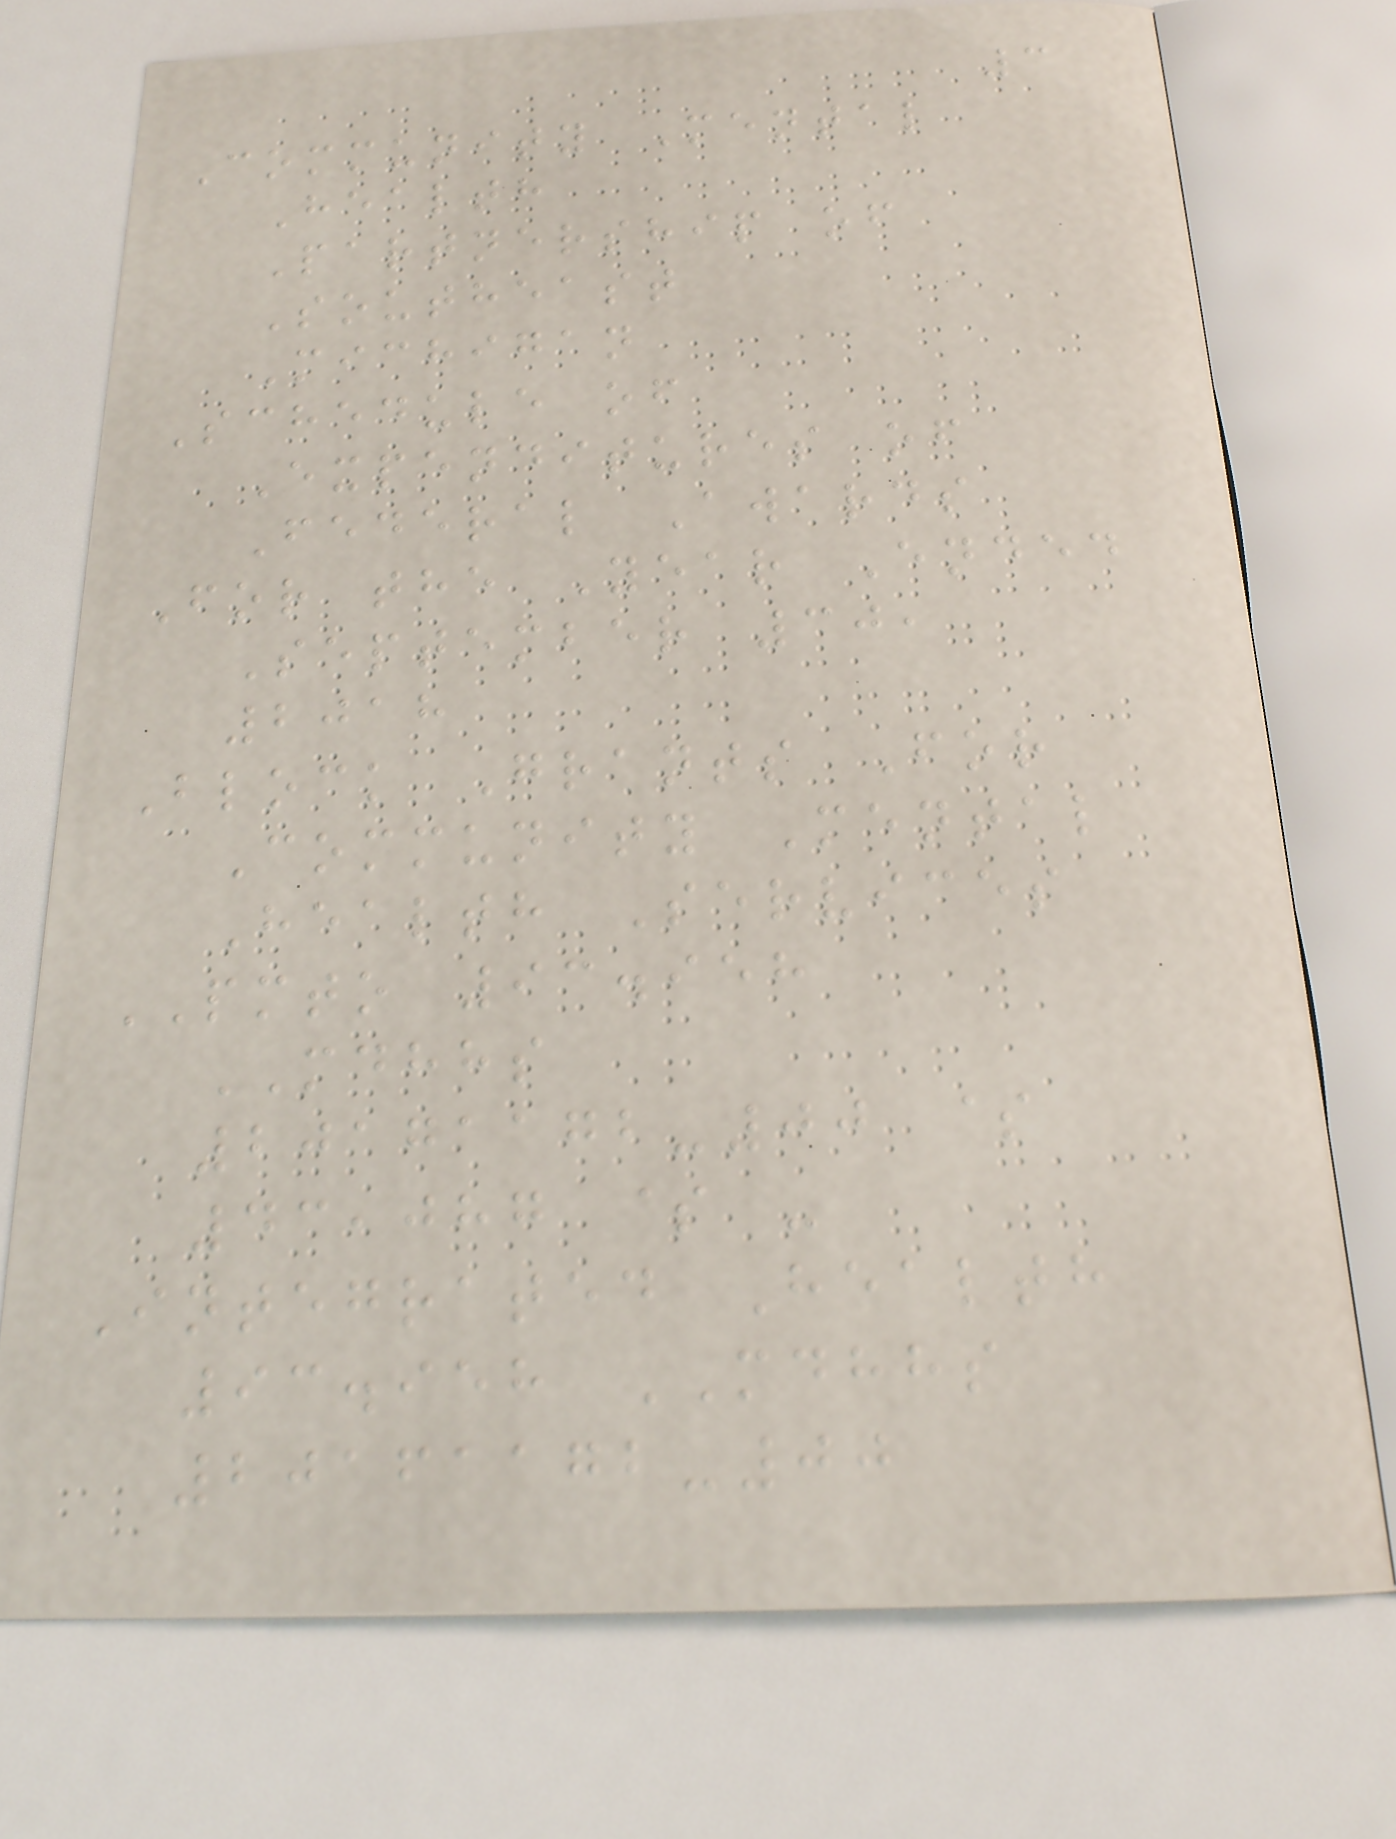3
Community Mental
Health
Partnership of
Southeast
Michigan
Schedule of
Expenditures of
Federal Awards
For the Year Ended
September 30,
2018
Block Grants For
Community Mental
Health Services
PMTO 93.958
MDHHS
20171172-00 $
43,087 $ -
Integrated Health
93.958 MDHHS
20161172-00
